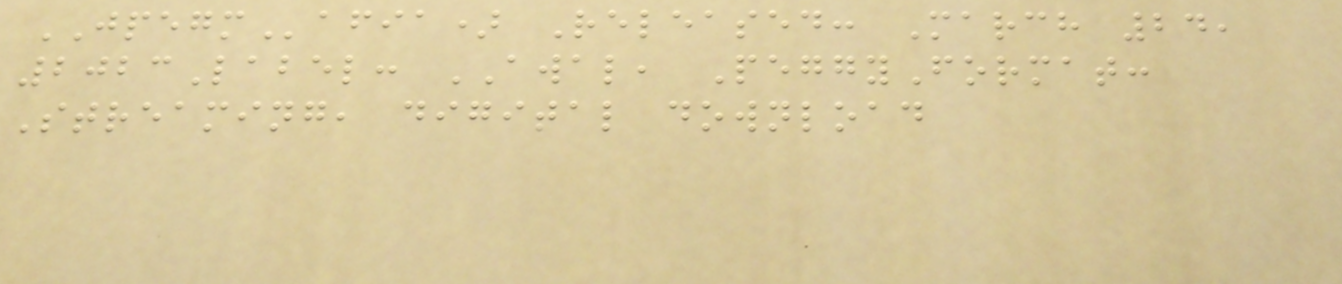JPEGMafia) Released: March 24,
2023Label: AWAL, PeggyFormat:
Streaming, digital download
